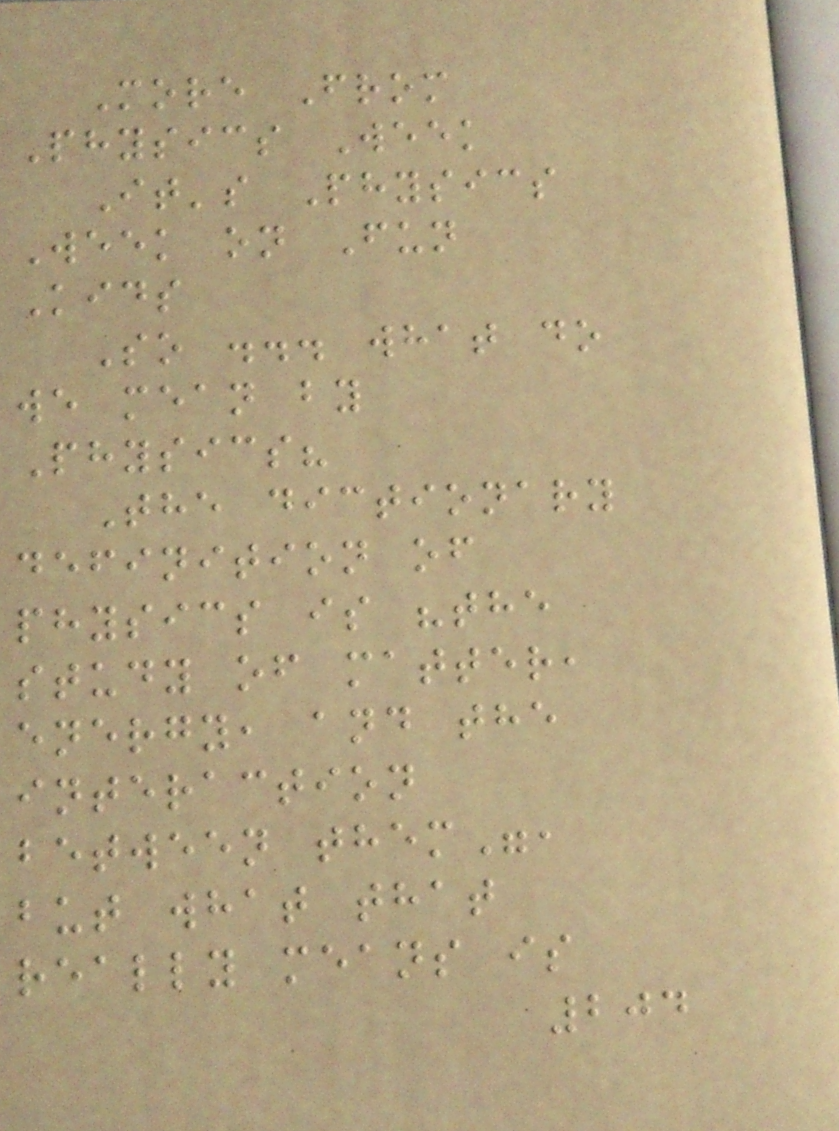More From
Physics Week
It's Physics
Week on Fun
Kids
So ... what do
we mean by
Physics?
The dictionary
definition of
physics is "the
study of matter,
energy, and the
interaction
between them",
but what that
really means is
204
